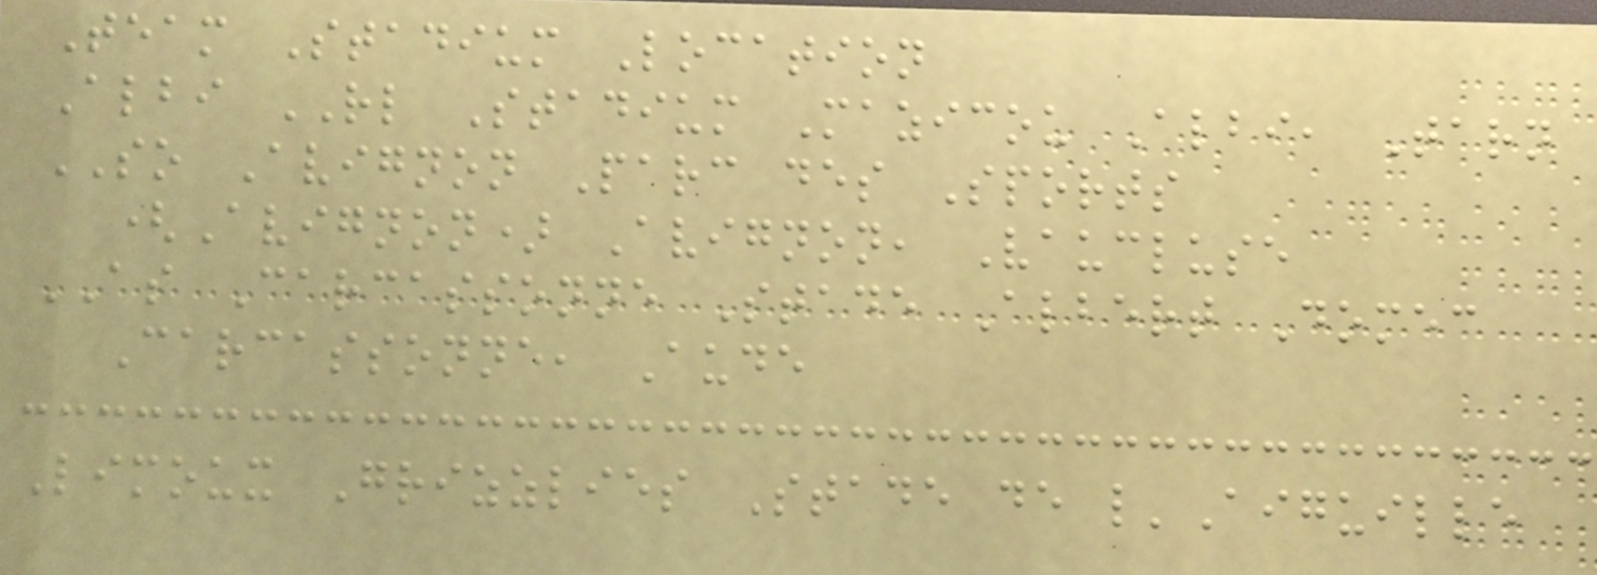Team Stadium Location
Albi RL Stadium Mazicou Albi, Tarn
SO Avignon Parc des Sports
(Avignon) Avignon, Vaucluse
AS Carcassonne Stade Albert Domec
Carcassonne, Aude
Limoux Grizzlies Stade de l'Aiguille
